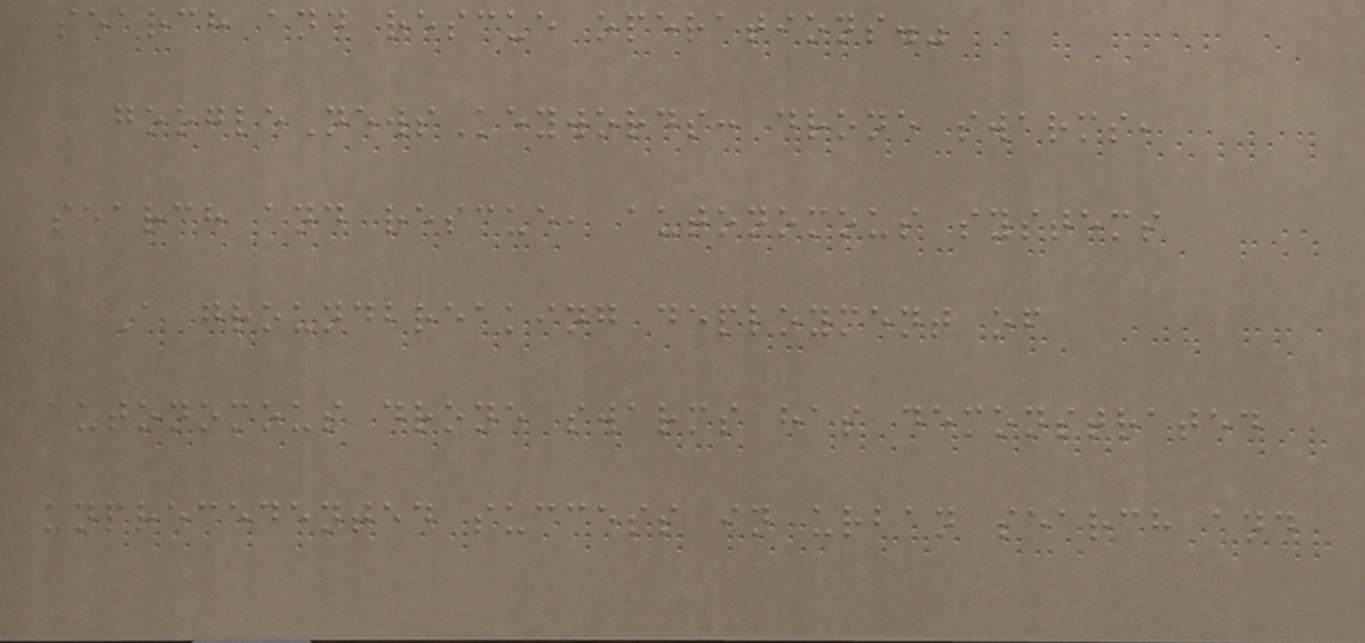search and rescue operations."
googleNewsKeywords: drone swarms,
search and rescue, autonomous systems
A groundbreaking deployment of
autonomous drone swarms has demonstrated
unprecedented success in urban search and
